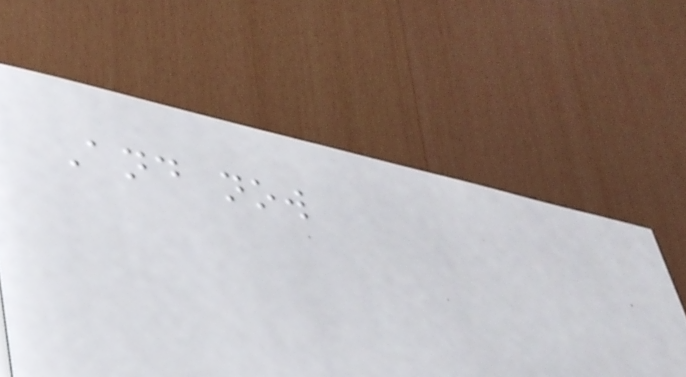And now
